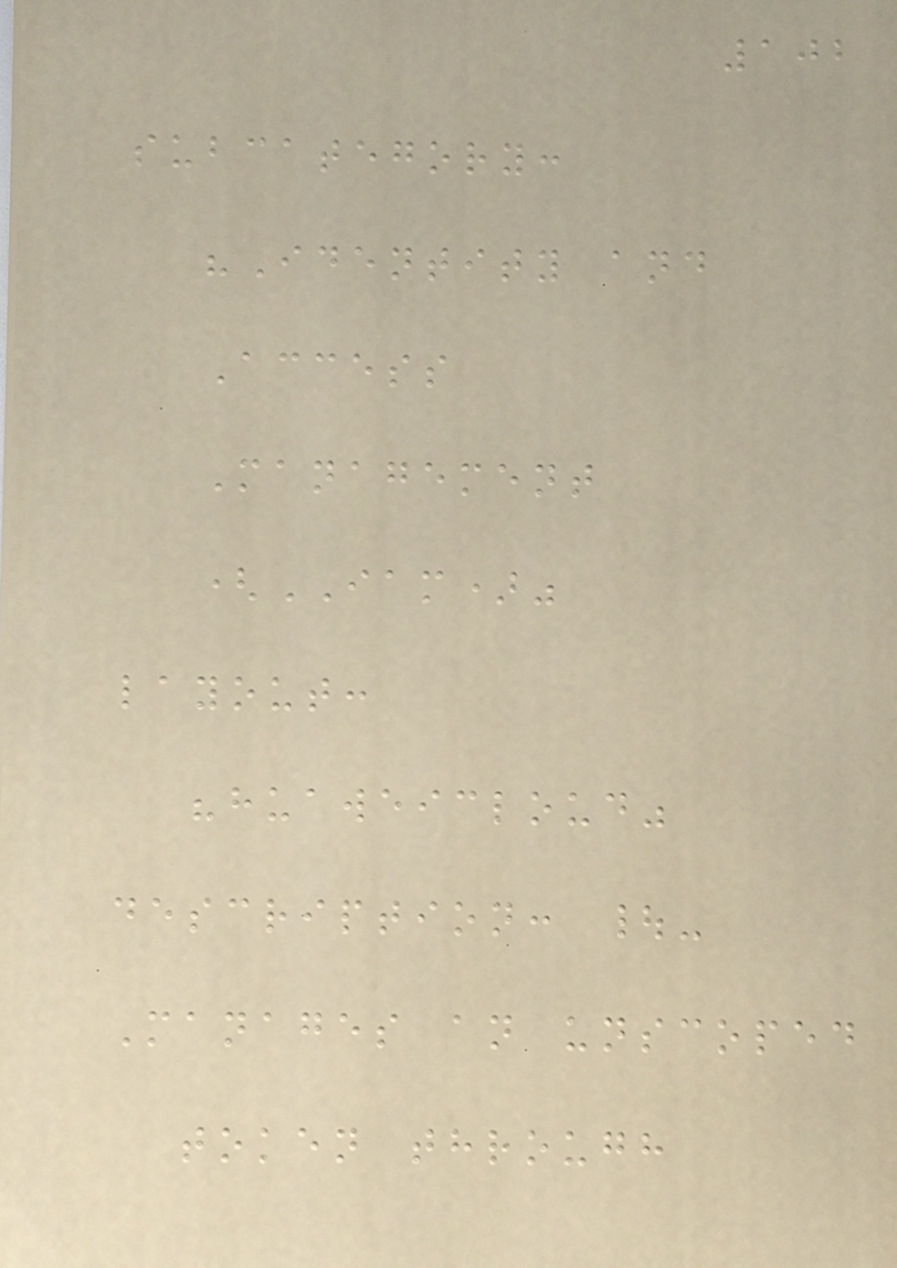102
subcategory:
"Identity and
Access
Management
(IAM)"
layout:
"huaweicloud"
description: |-
Manages an unscoped
token through
